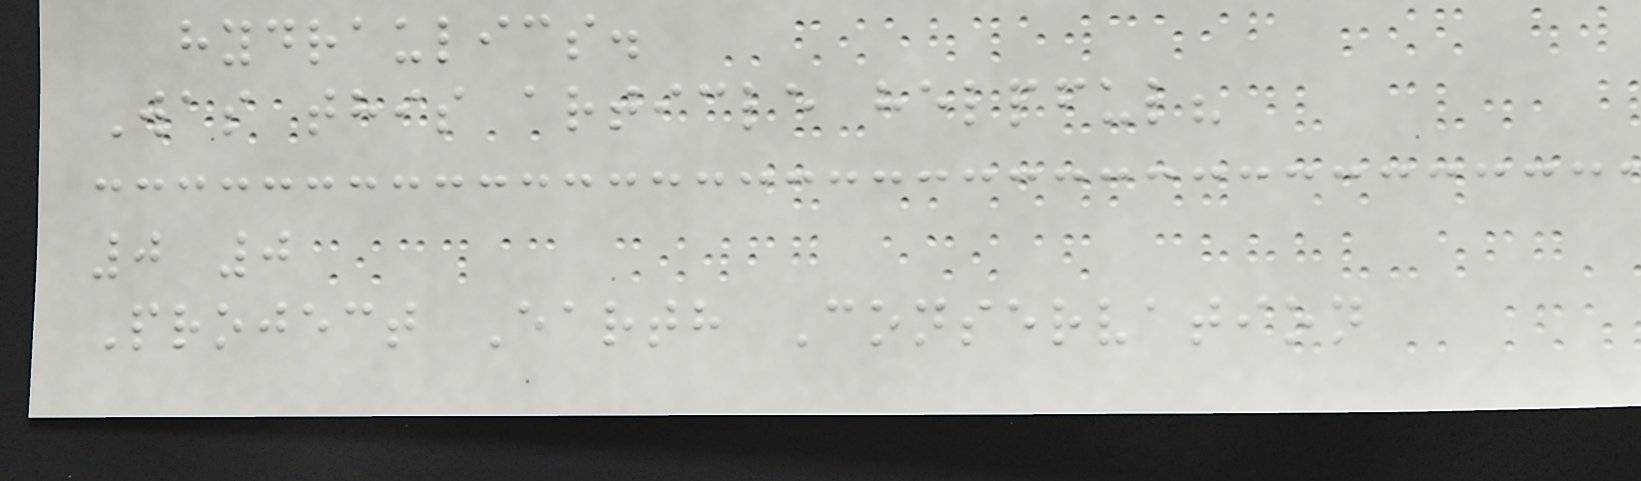hydraulics.
Was this article helpful?
0 0
Project Earth Conservation
